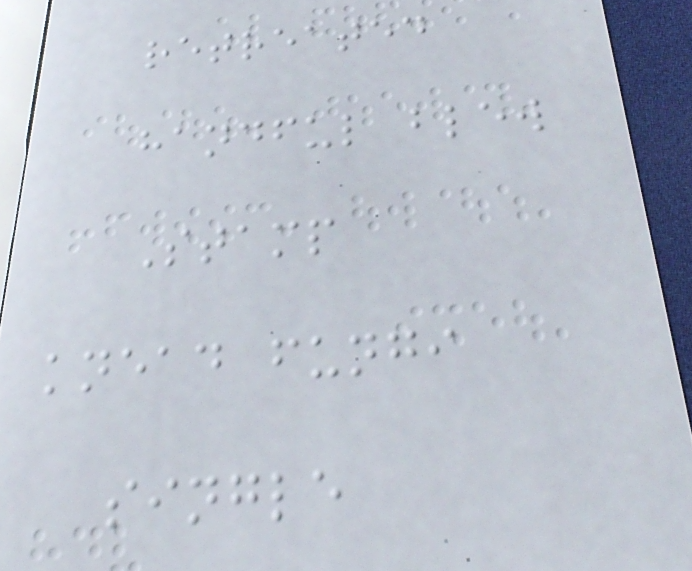retreated
handful blew
Stamp
knead fungi
single
